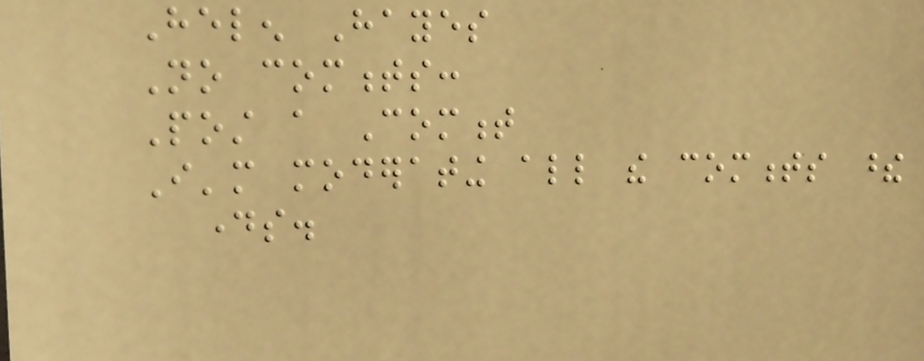Helen Hayes
No comments:
Post a Comment
I'm moderating all the comments these
days.
